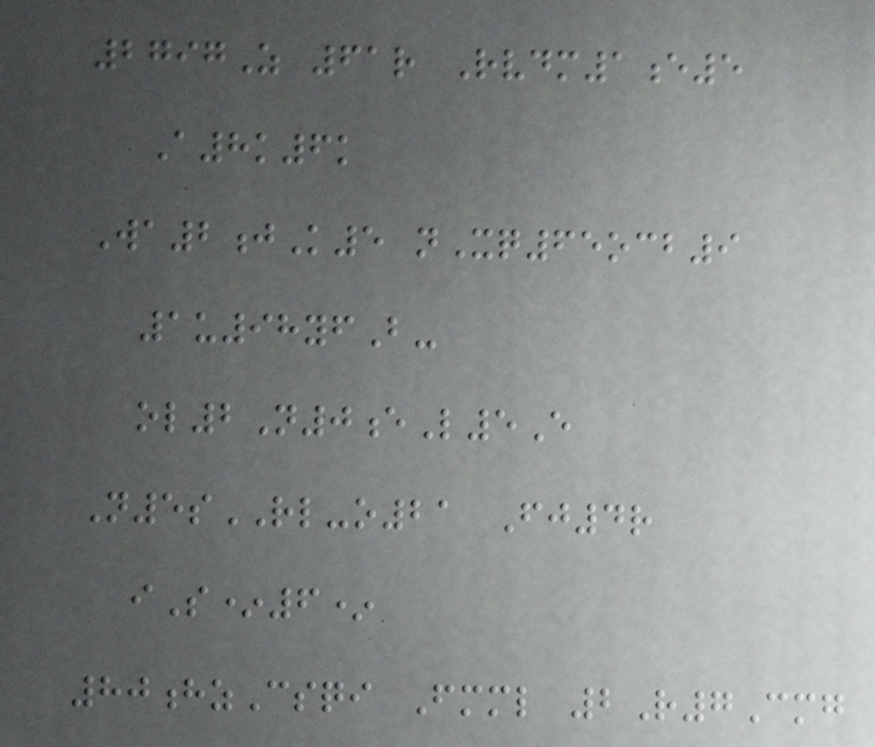2797Z 61r Rvdm1e5
A8k6k
Wa2jK5 nXq65ocb9
1u98yfB-
ol2N0eL5E
N5sRL-o21 Fj4r
iS*6*
80hzCsqi Fmml 2R7Cmg
